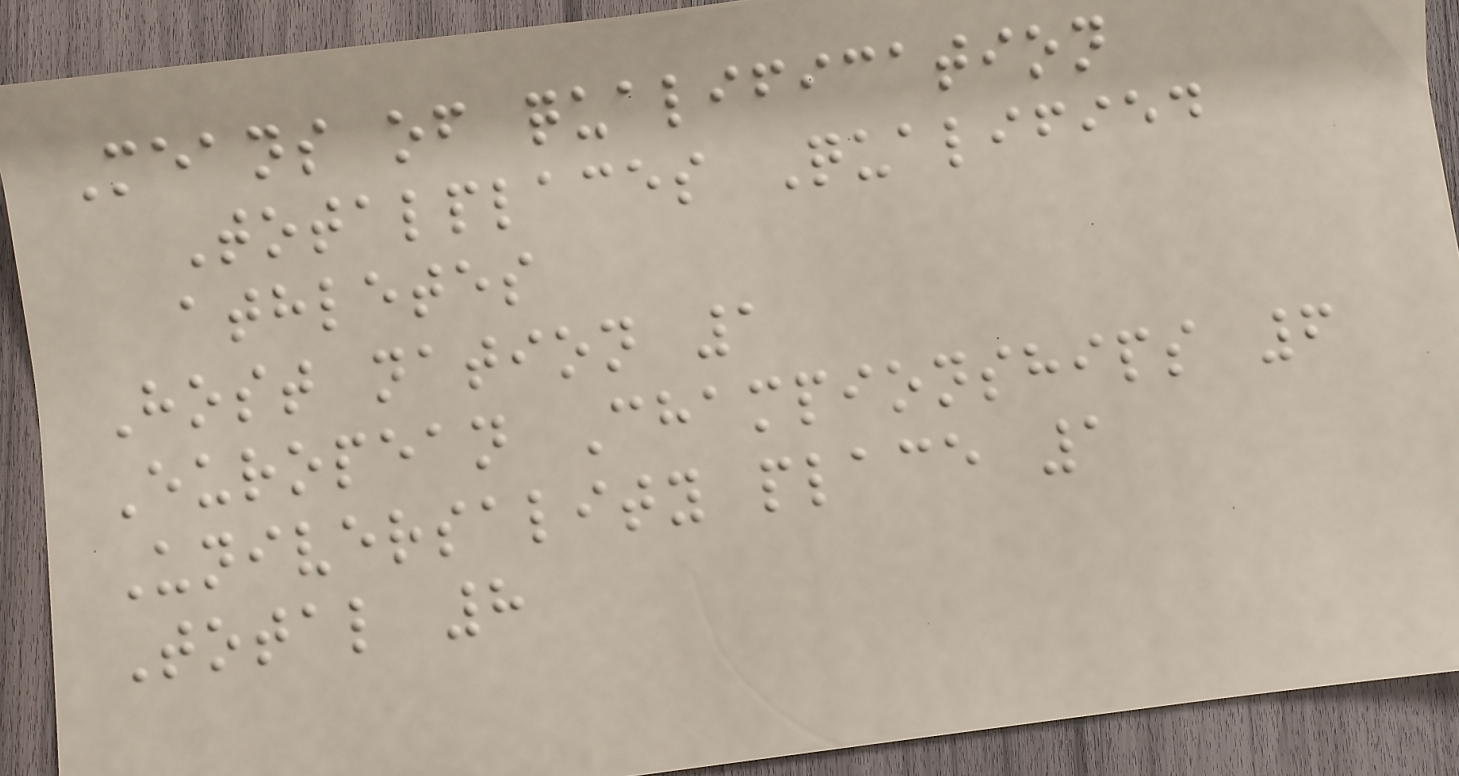Means of qualification
Totalplaces Qualified
athletes
Host nation 1
European Championships 6
Universality place 1
Total 8
